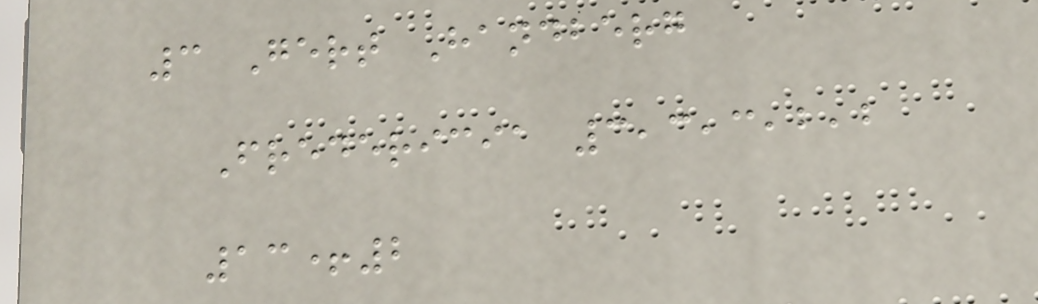3 Gert Handberg
Fredericia 3,3,3,2,2
13+2
